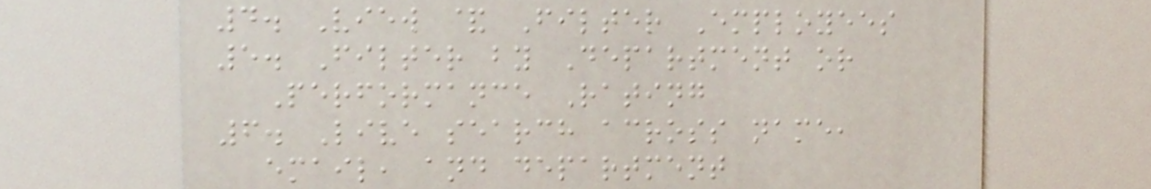4. View & Filter Employees
5. Filter by Department or
Performance Rating
6. Live search across name,
email, and department
